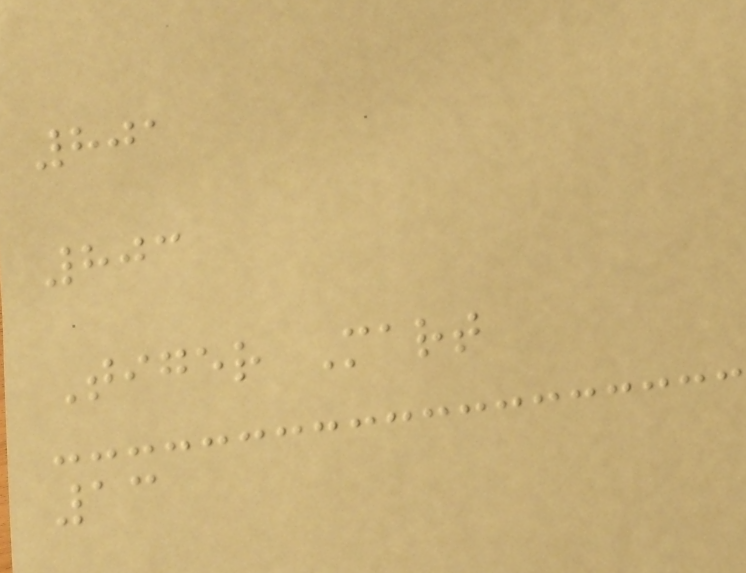801
803
Tiger Mart
13
